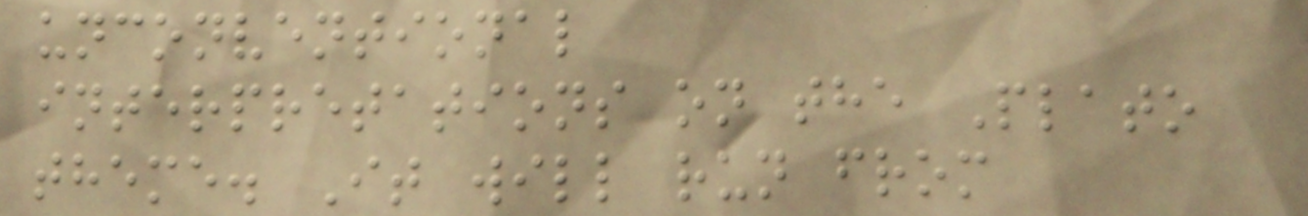unconventional
interpretations on the Plato
theme. It will run from
